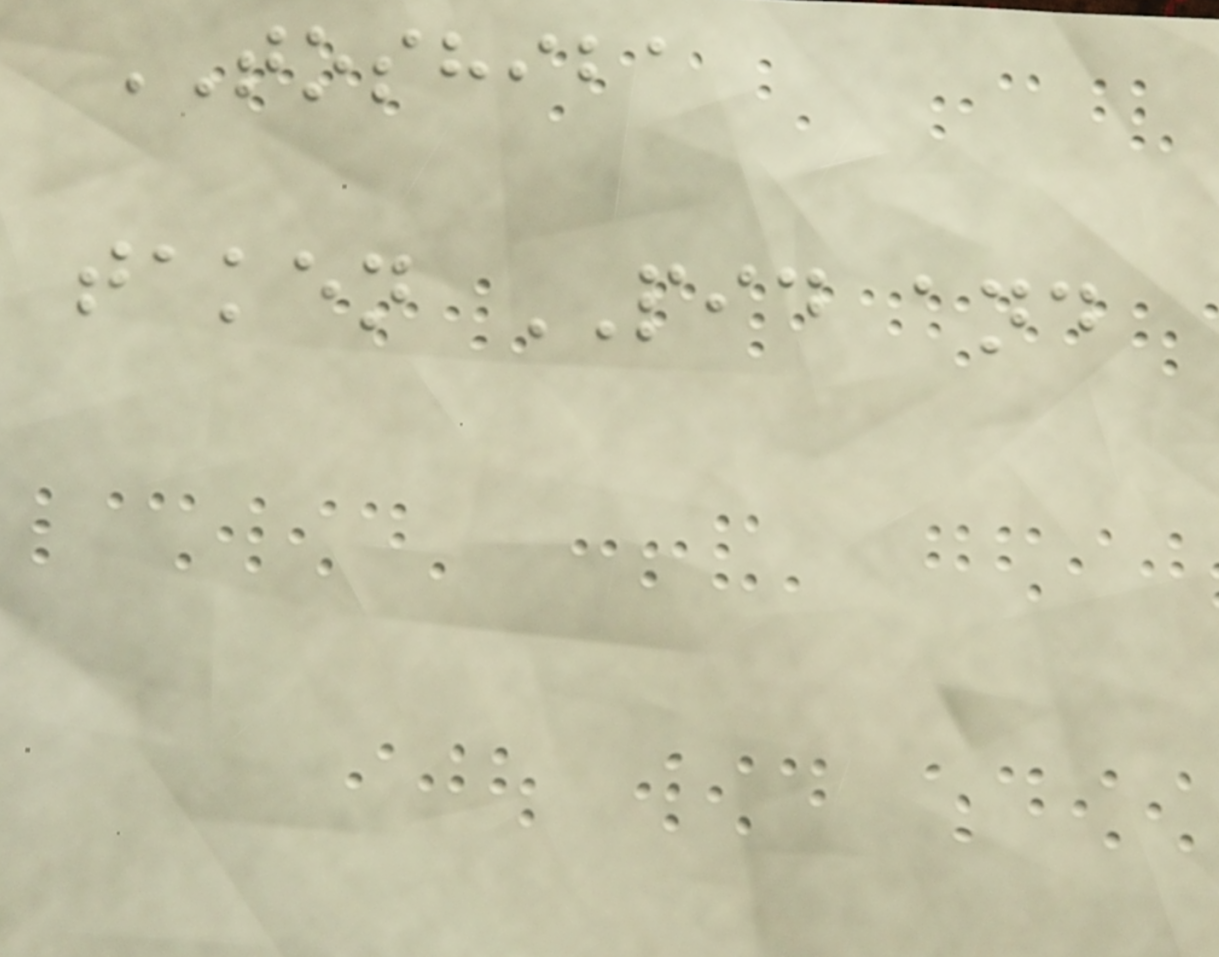TOSHIBA
taken PID and
